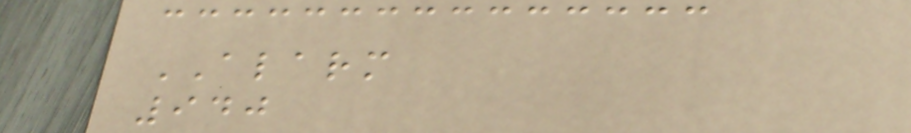ALARM
940
